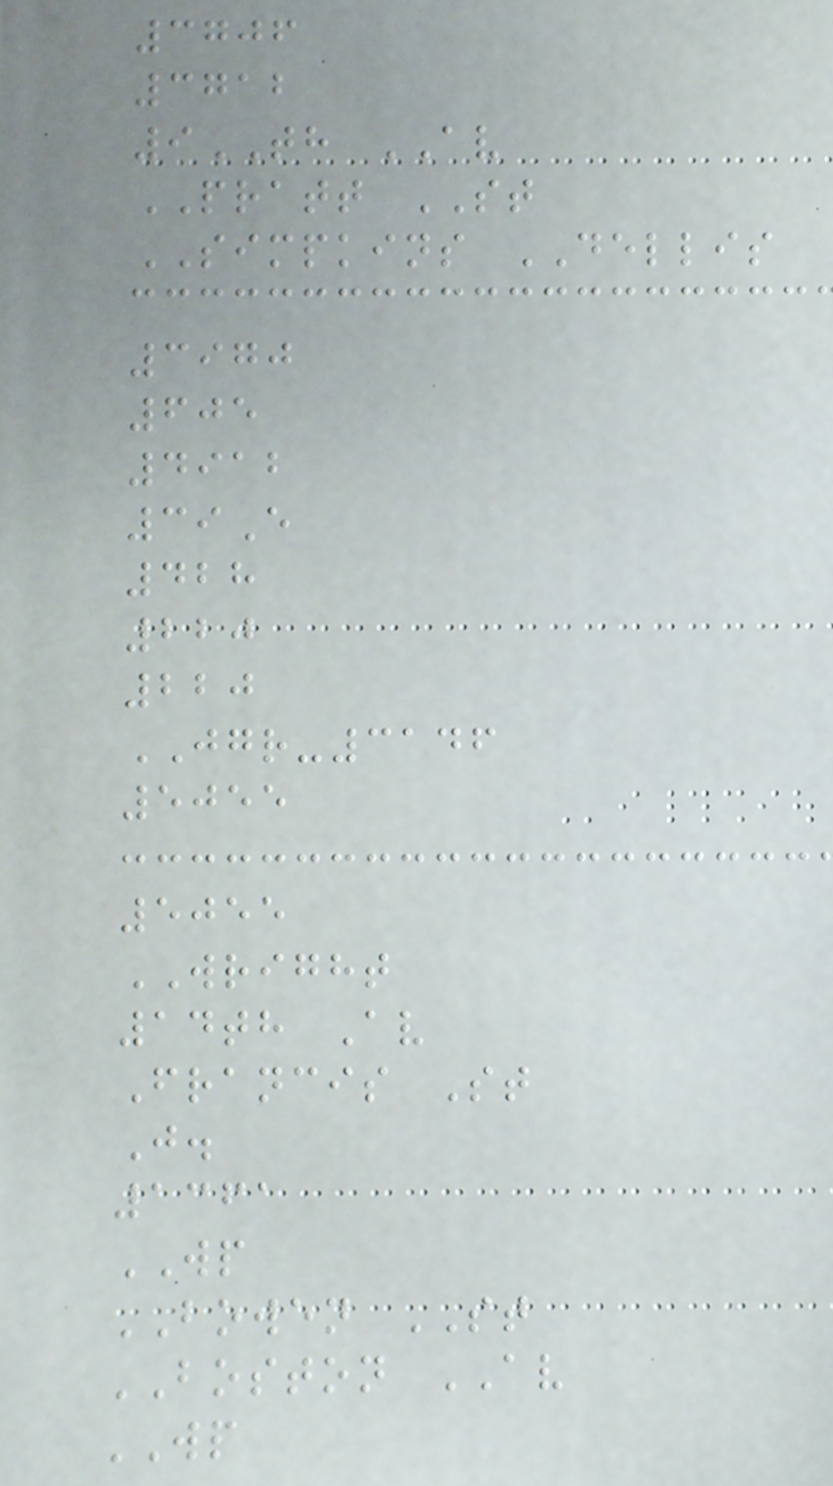3706
3712
9TH AV
PRATT ST
SIMPKINS DELLIS
3970
605
4912
39E
428
220
220
JGR-3146
5055
5055
WRIGHT
14th Av
Francis St
J.
1361
WP
BOWEN ST
BOSTON AV
WP
